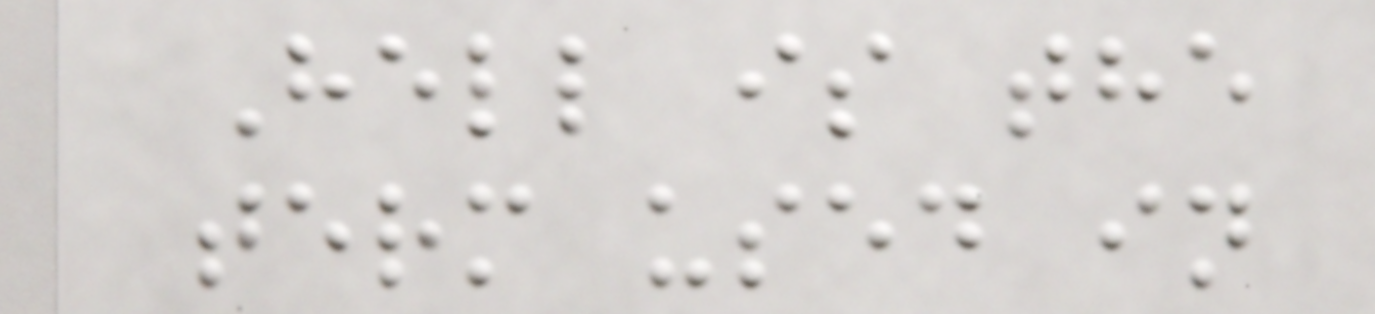Hell is the
term used in
